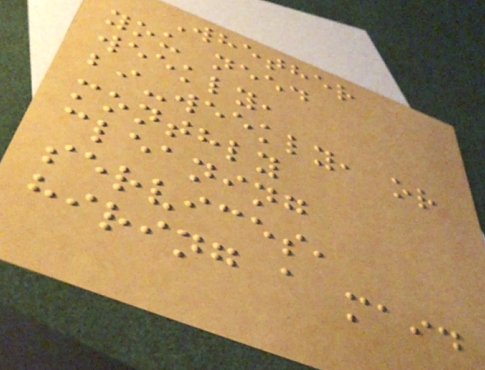Whether
you need
weekly,
bi-weekly, or
monthly
cleaning
services,
hiring a maid
